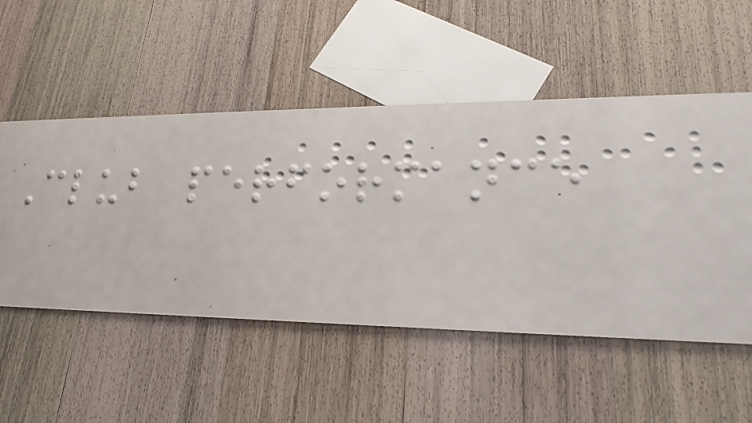Club performance
